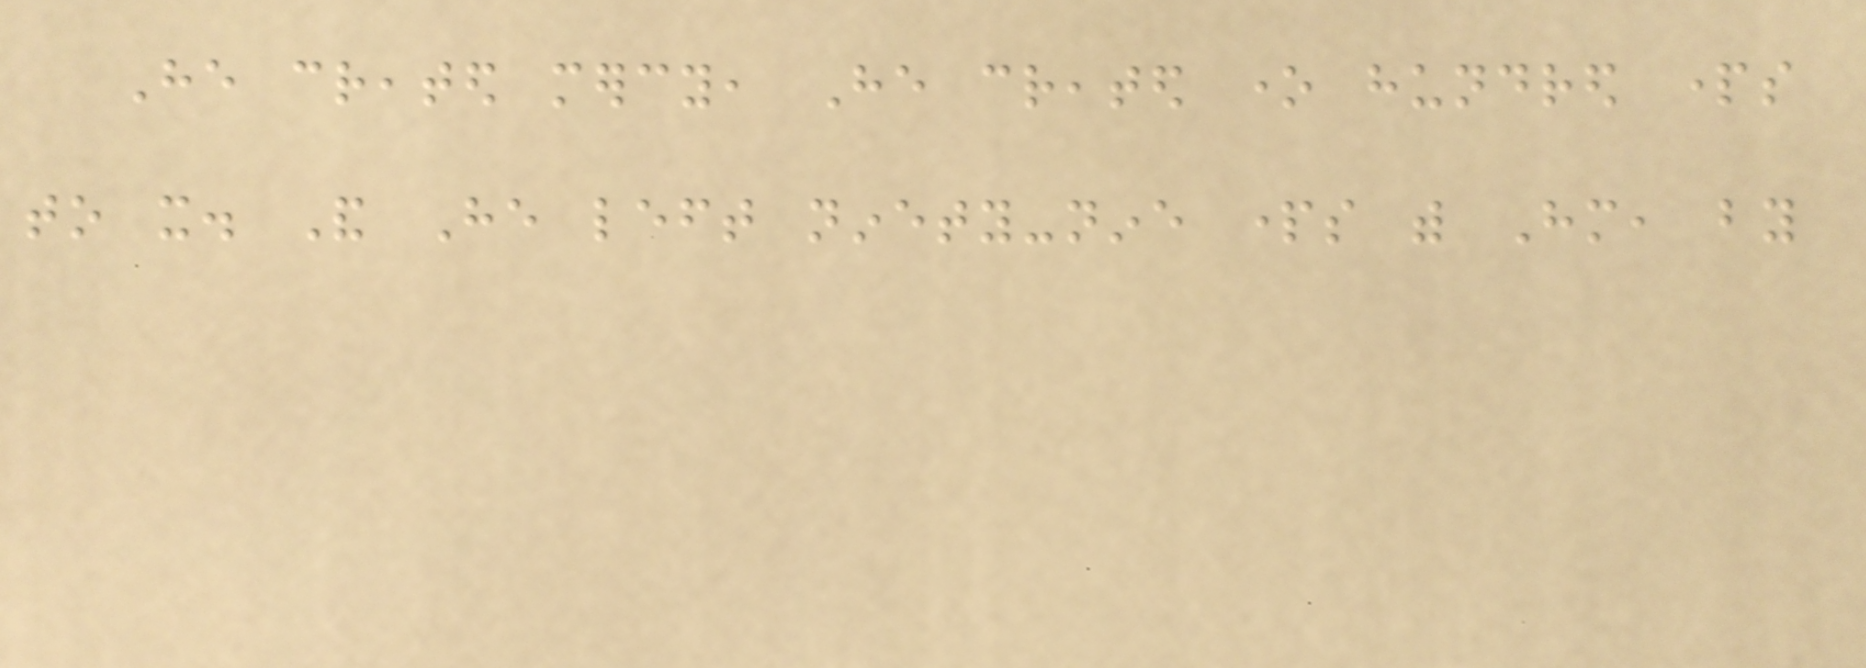He created mercy, He created one hundred parts
to it. And He left ninety-nine parts with Him, by
